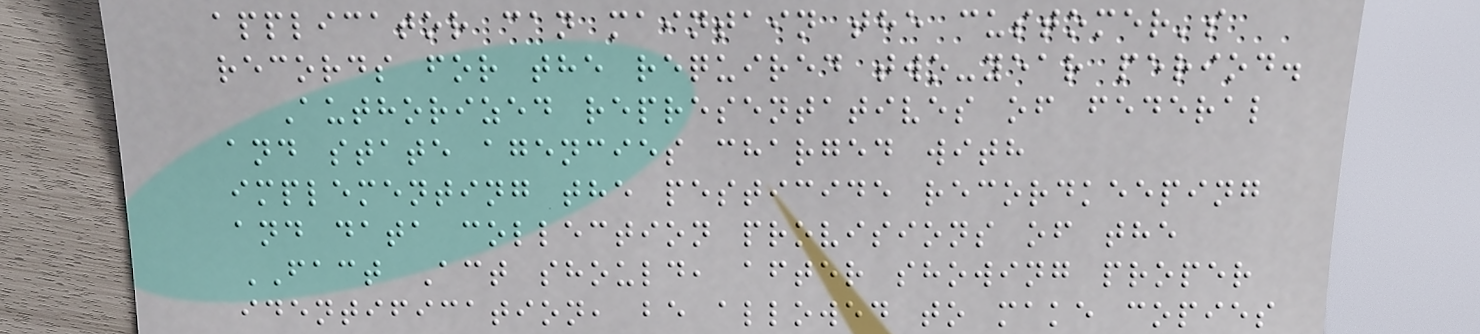applicator can maintain the customer's
records for the required two-year period.
Authorized representatives of federal
and state agencies charged with
implementing the pesticide recordkeeping
and data collection provisions of the
FACT Act should, after showing proper
identification, be allowed to make copies
